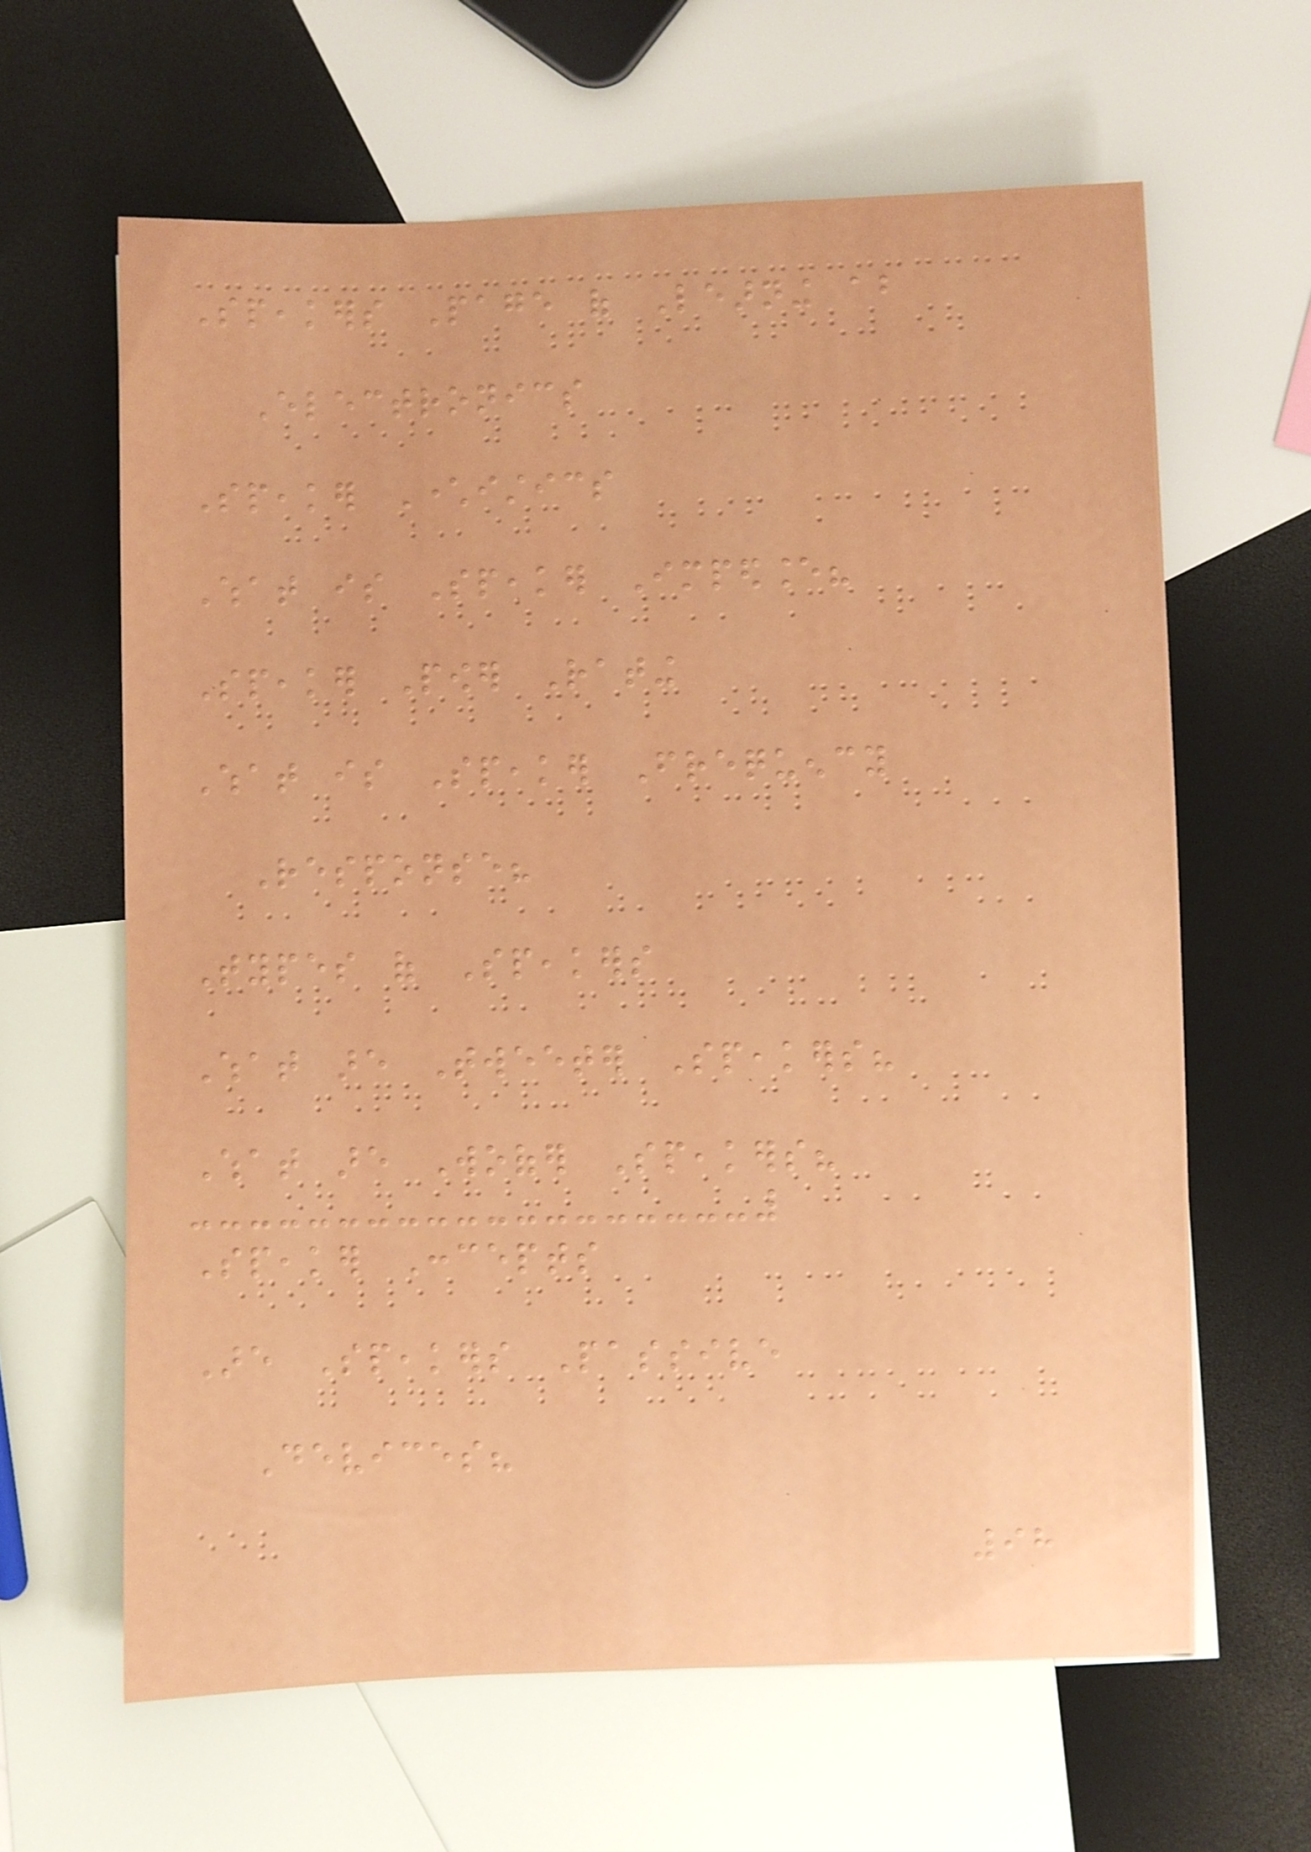Speakers Page of Learning about
Electronics
Speaker Characteristics
What is Speaker Impedance?
Speaker Power Rating
What is Speaker Frequency
Response?
Types of Speakers
What are Tweeter Speakers?
What are Woofer Speakers?
Speaker Concepts
Are Speakers Passive
Devices?
98
